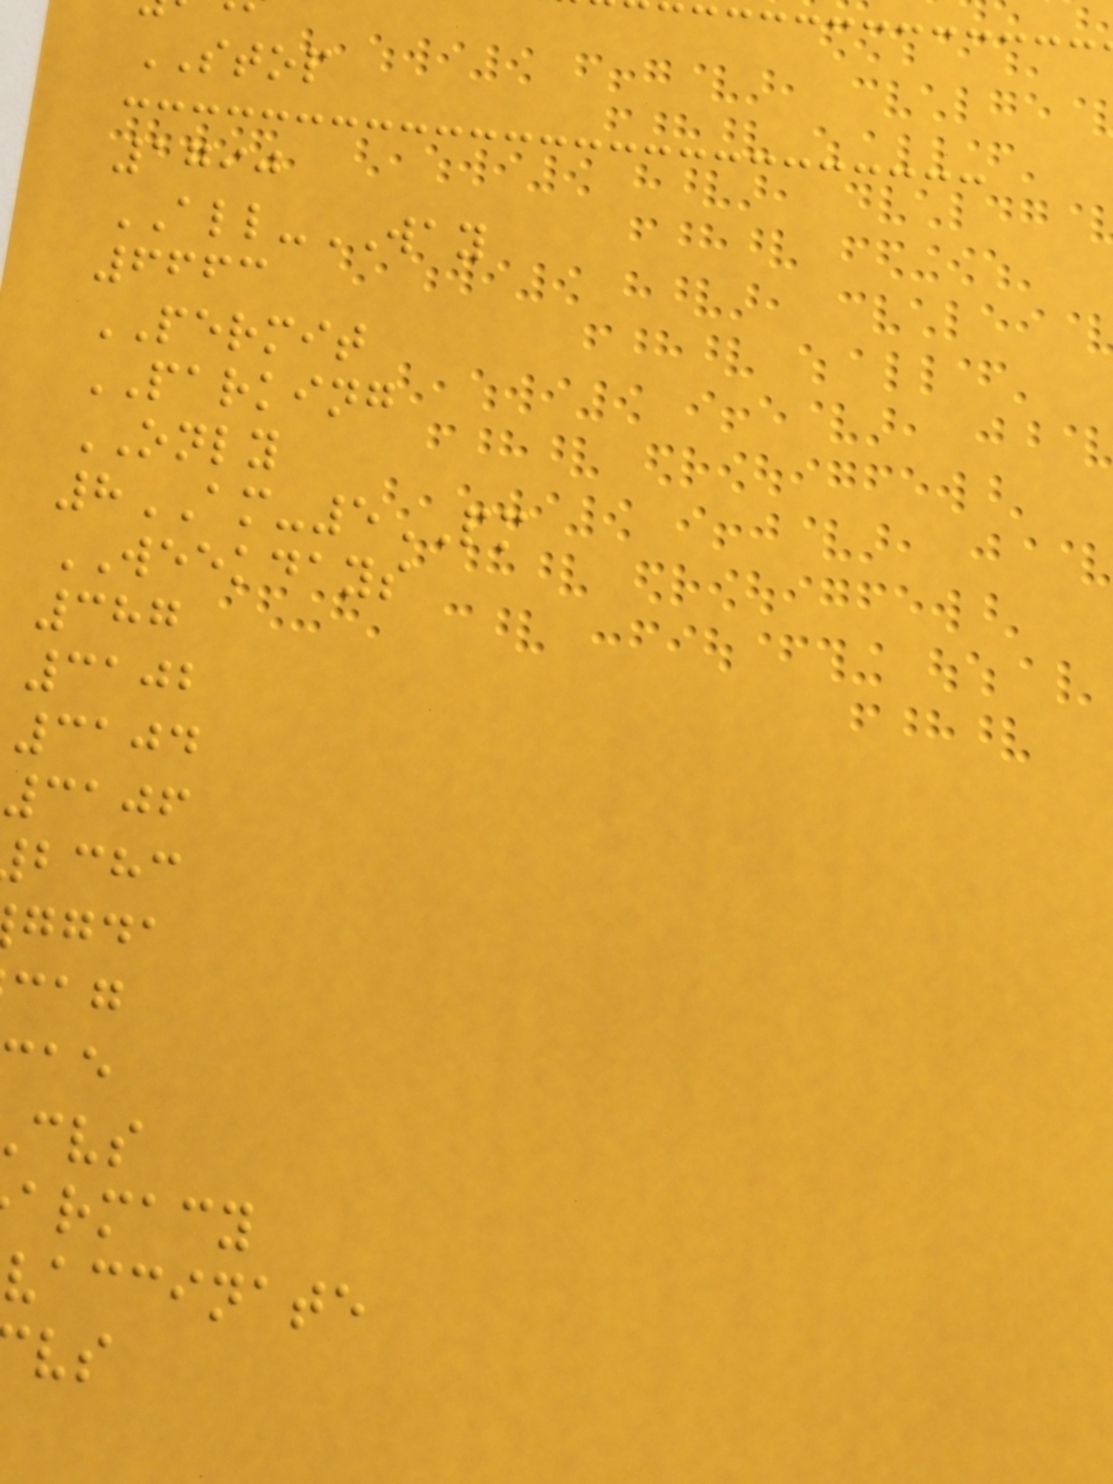STOP
1790
ALL-WAY
6663
PERMIT
PARKING
ONLY
8AM-5PM
WEEKDAYS
387
3102
3104
3106
bchc
ggda
armacy
vaccinate
